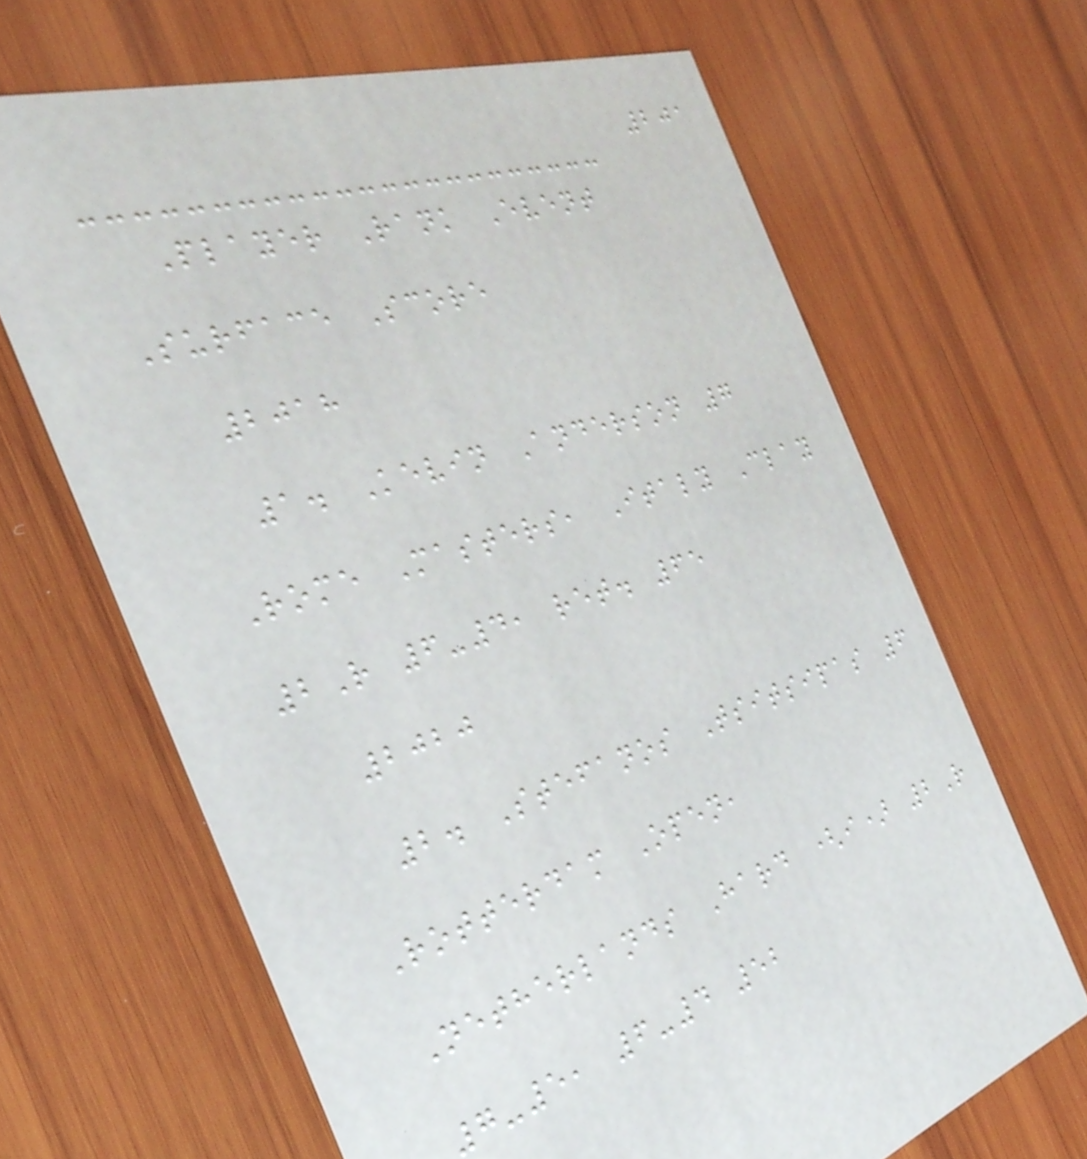201
Player Rank Event
Surface Score
2018
1. Kevin Anderson 7
Rome Masters, Italy Clay
2R 6-4, ret. 65
2020
2. Stefanos Tsitsipas 6
Rotterdam Open,
Netherlands Hard (i) 2R
7-5, 6-4 52
